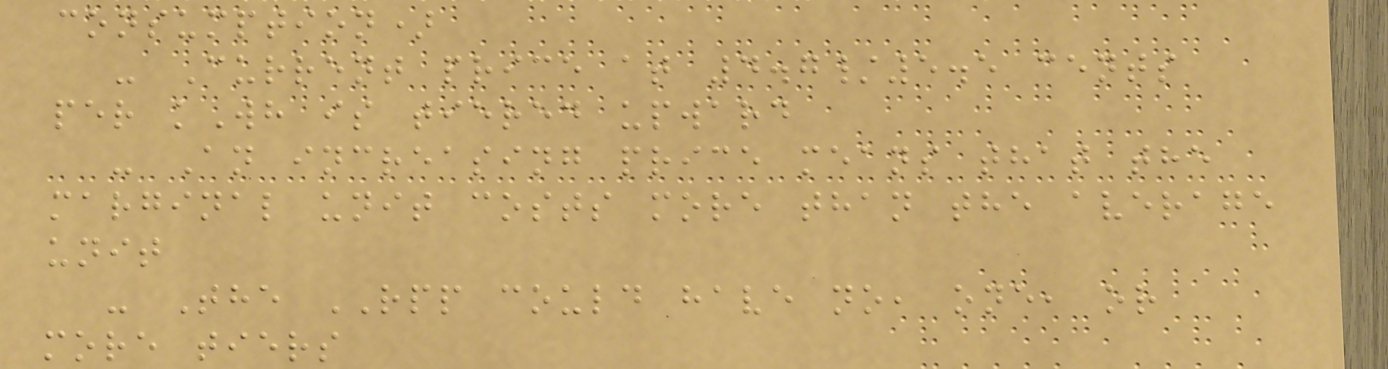consumption)
- Current price at 4.7/5.5 cents
per kWh is tiered upward
- An increasing price means that the
marginal unit costs more than the average
unit
- The RPP could have no, one, or
more tiers
